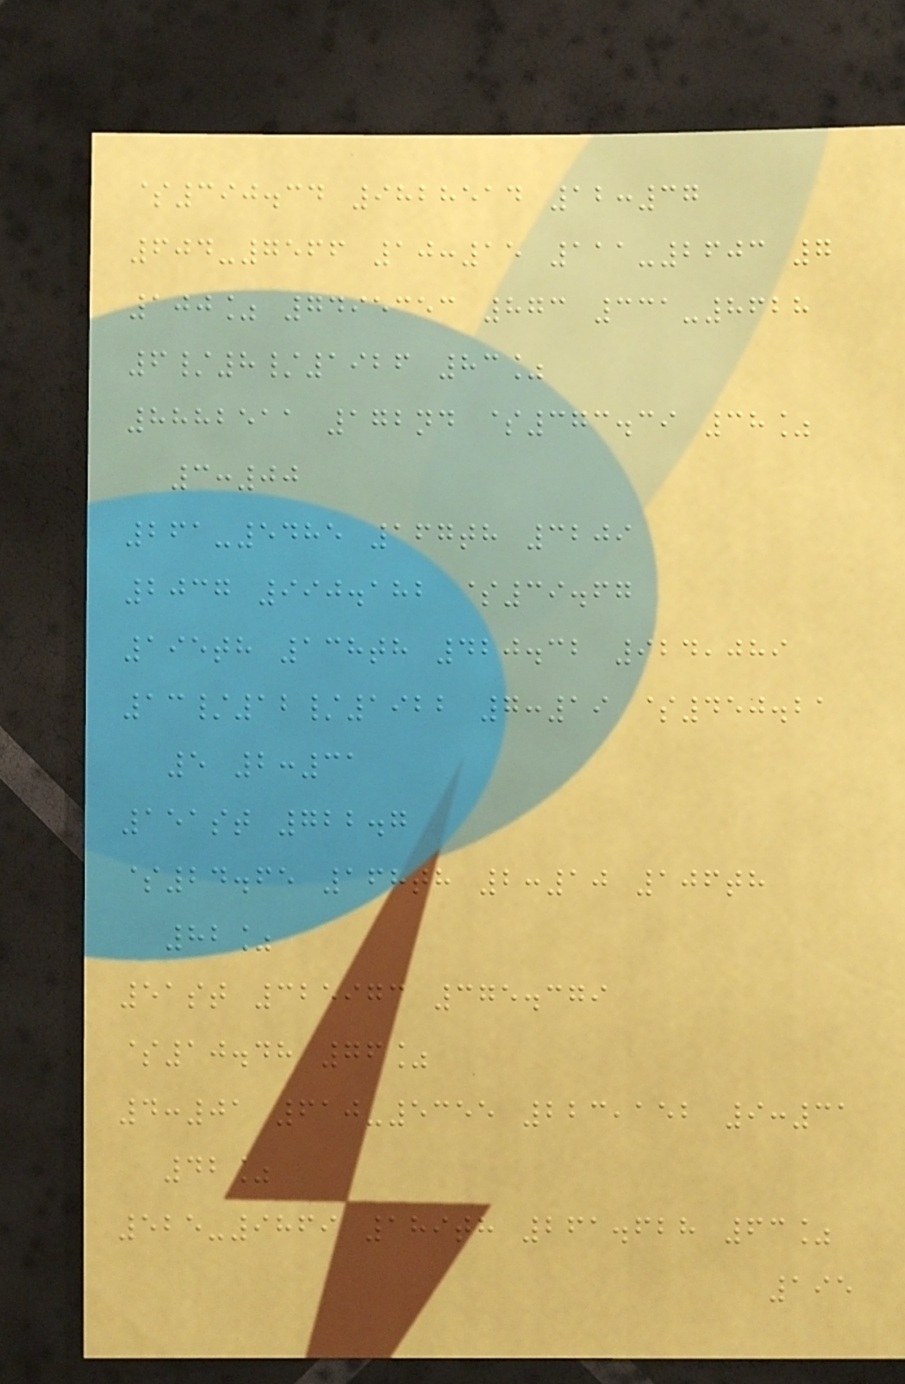$390.34 9828514 12:37
604-7566 10:15 111-2603 7
100% 7495353 873 331-8628
6/8/1926 83%
8882511 172nd $373.39 38%
3:00
261-5485 167th 3209
2037 990.182 $39.67
195th 138th 420.32 924,089
13/12/1922 7:19 $450.21
5 2:31
151st 722.7
$24.65 168th 2:10 106th
82%
51st 325973 375.379
$10.48 76%
4:01 610-5355 223,152 9:31
42%
525-9869 189th 261.628 63%
195
